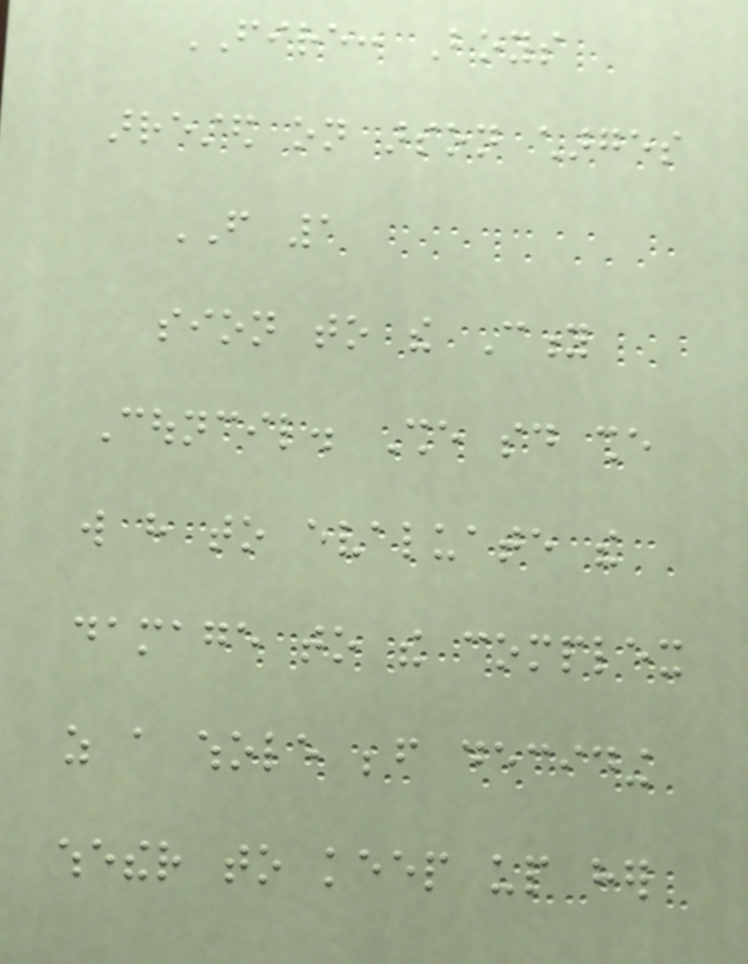FIRE: Boys
arrested on arson charges
FROM 1
sion to the City
Council. She said she
will have to evaluate the
damage to the complex
as a whole before deciding
whether to keep up her
